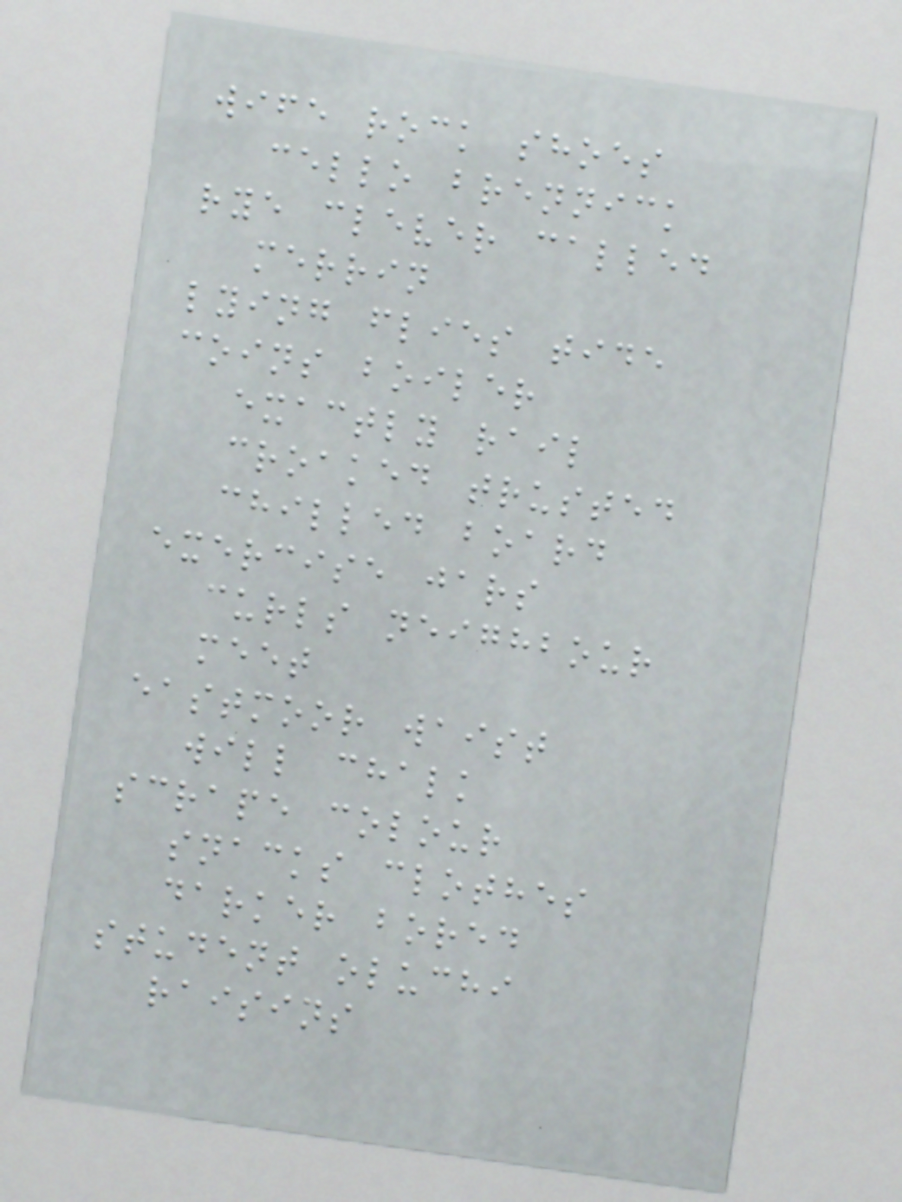wife rock shoes
cello brennick
rye clever called
merrin
lying flies tide
coins boiler
exactly rail
croaked trusted
chilled board
exercise jars
curls neighbour
meet
eastmoor waist
will chalk
scrape colour
snacks clothes
darker bored
student oluchi
raisins
